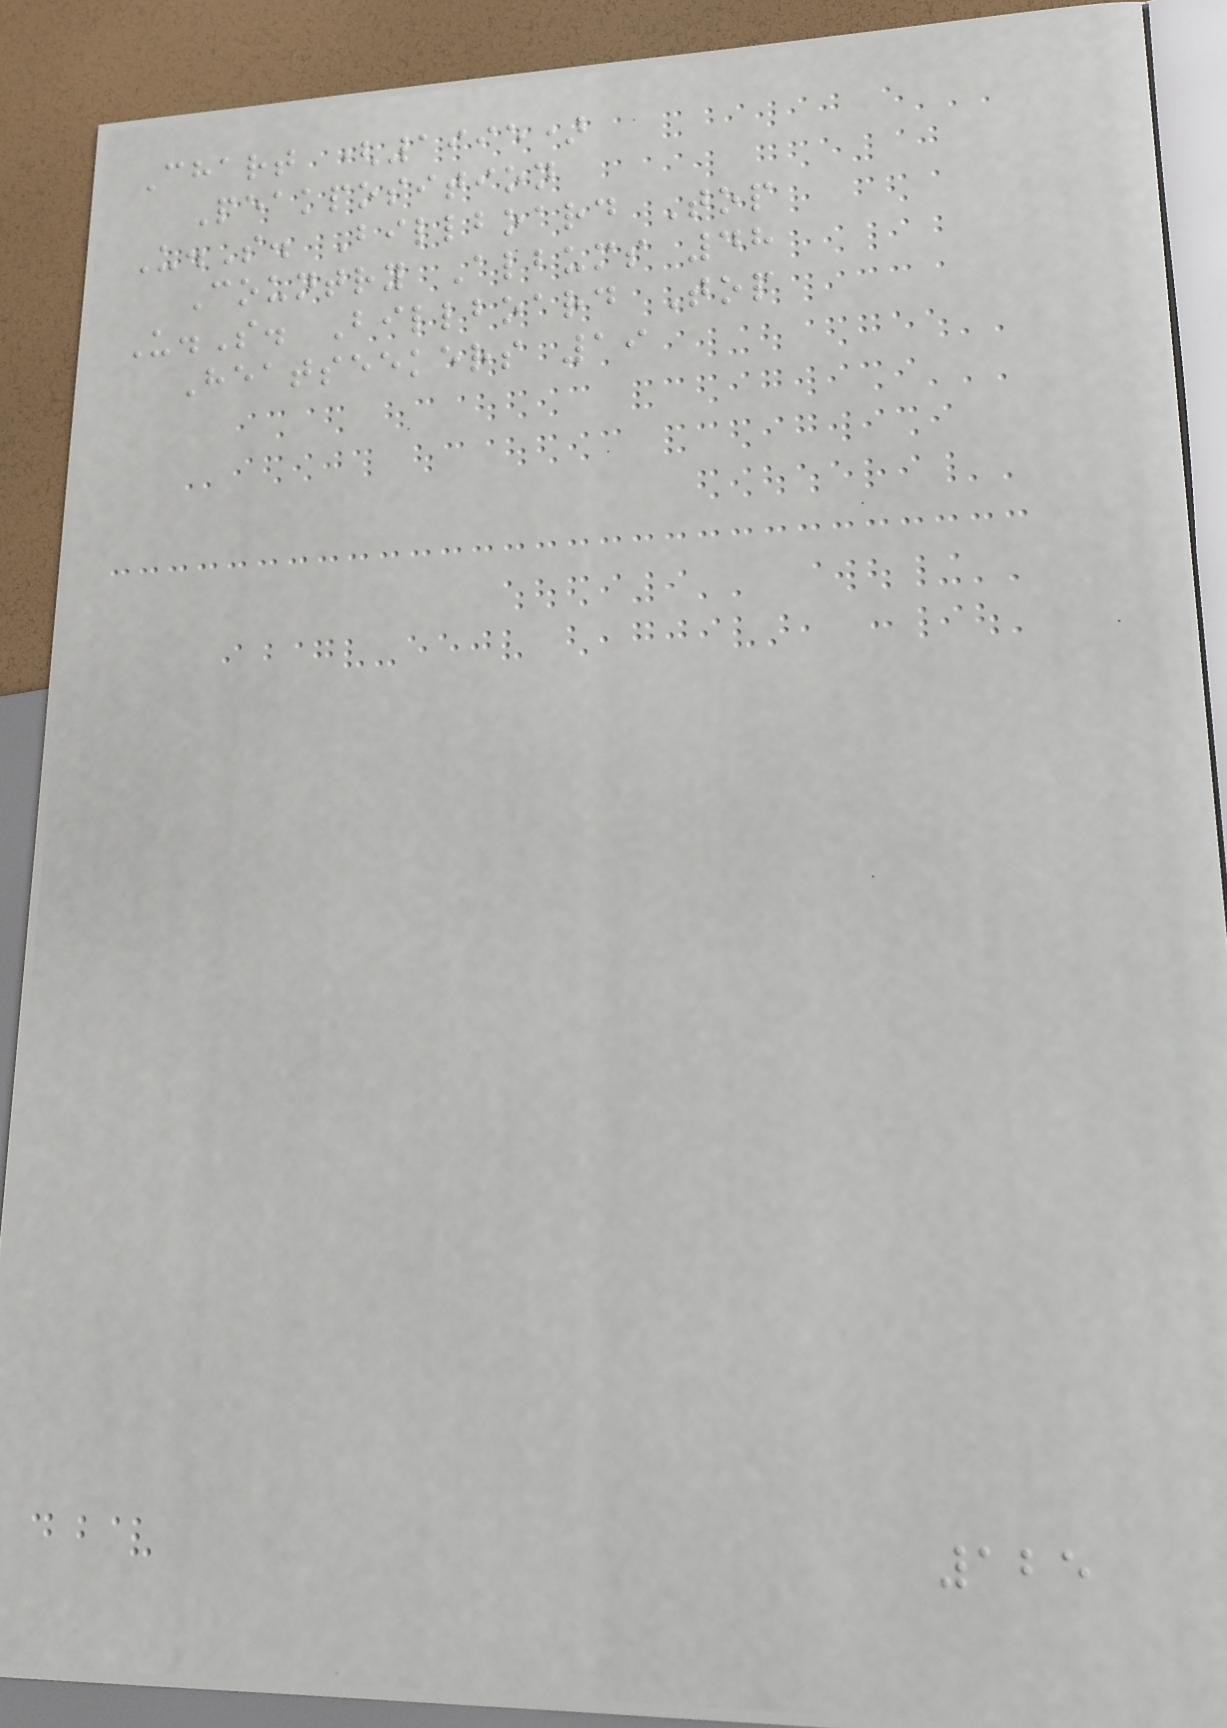Chart (1995)
Peakposition
U.S. Billboard Top
Country Albums 48
U.S. Billboard Top
Heatseekers 19
125
